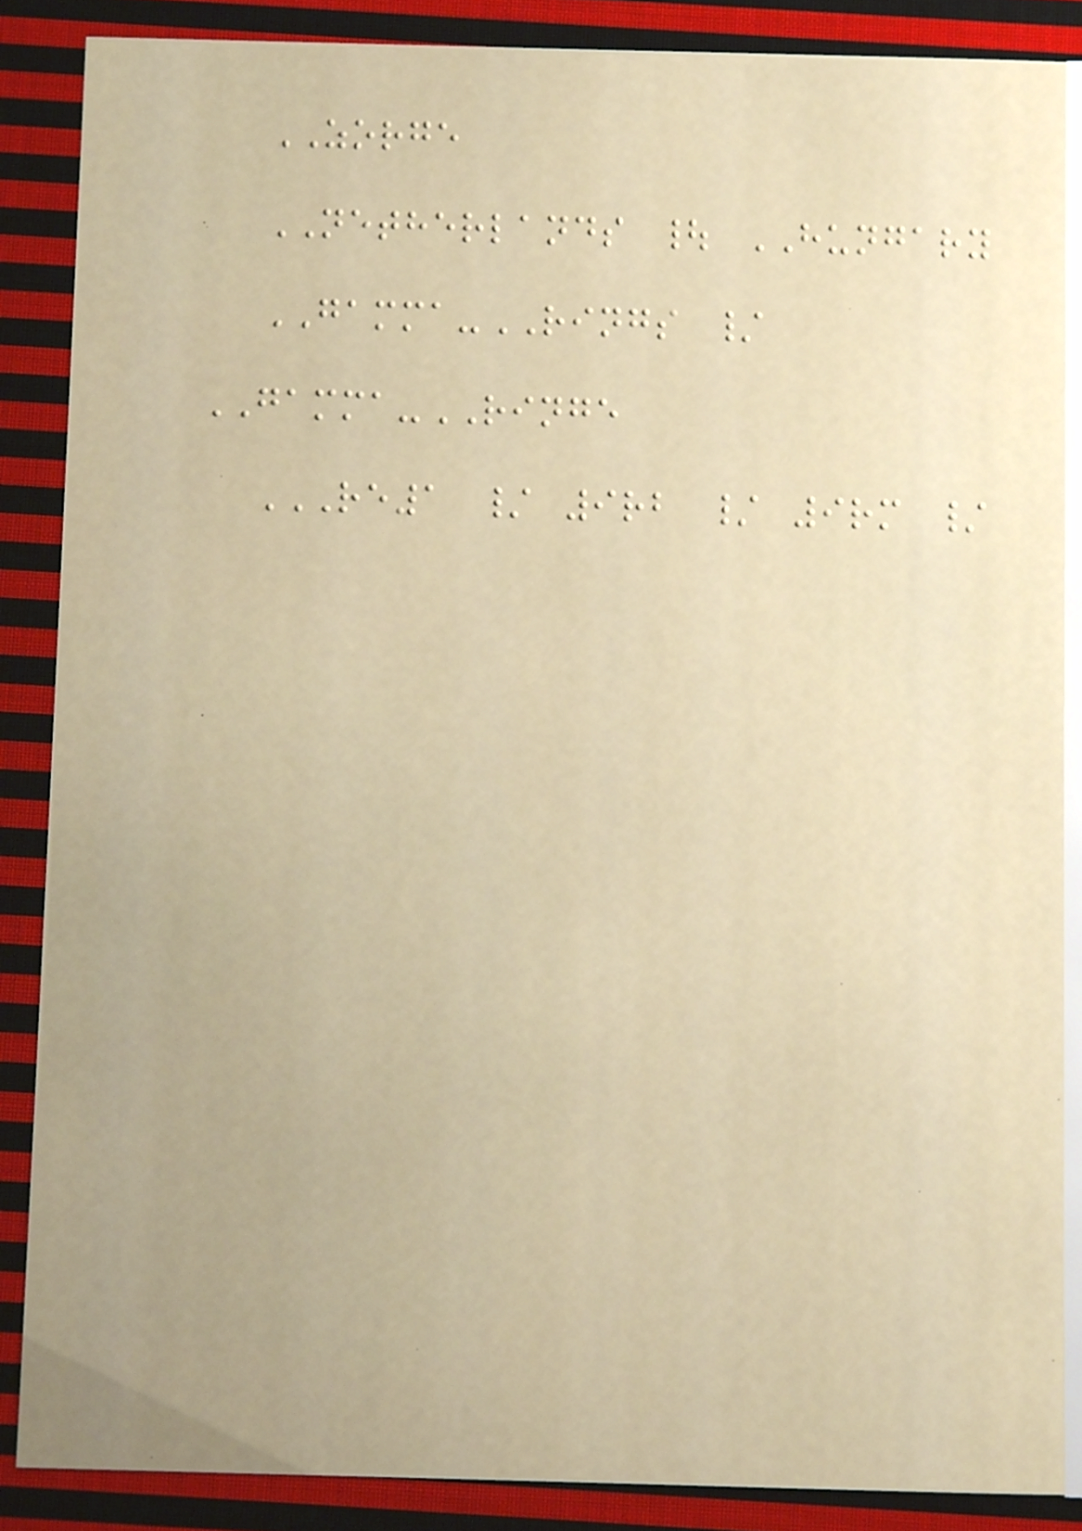ZORGE
NETHERLANDS | HUNGARY
GAMMA-RINGS /
GAMMA-RINGE
RE1 / 9RB / 9RM /
